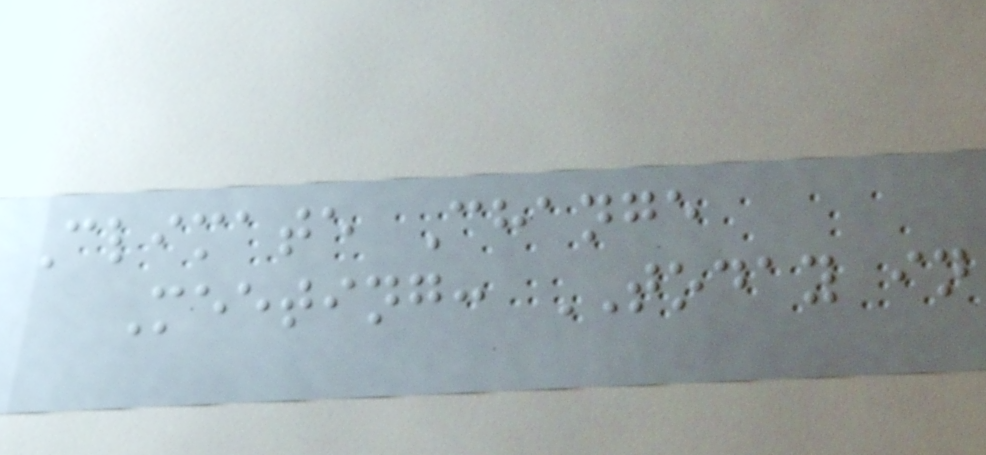Climate Change
Meeting: TODAY in
